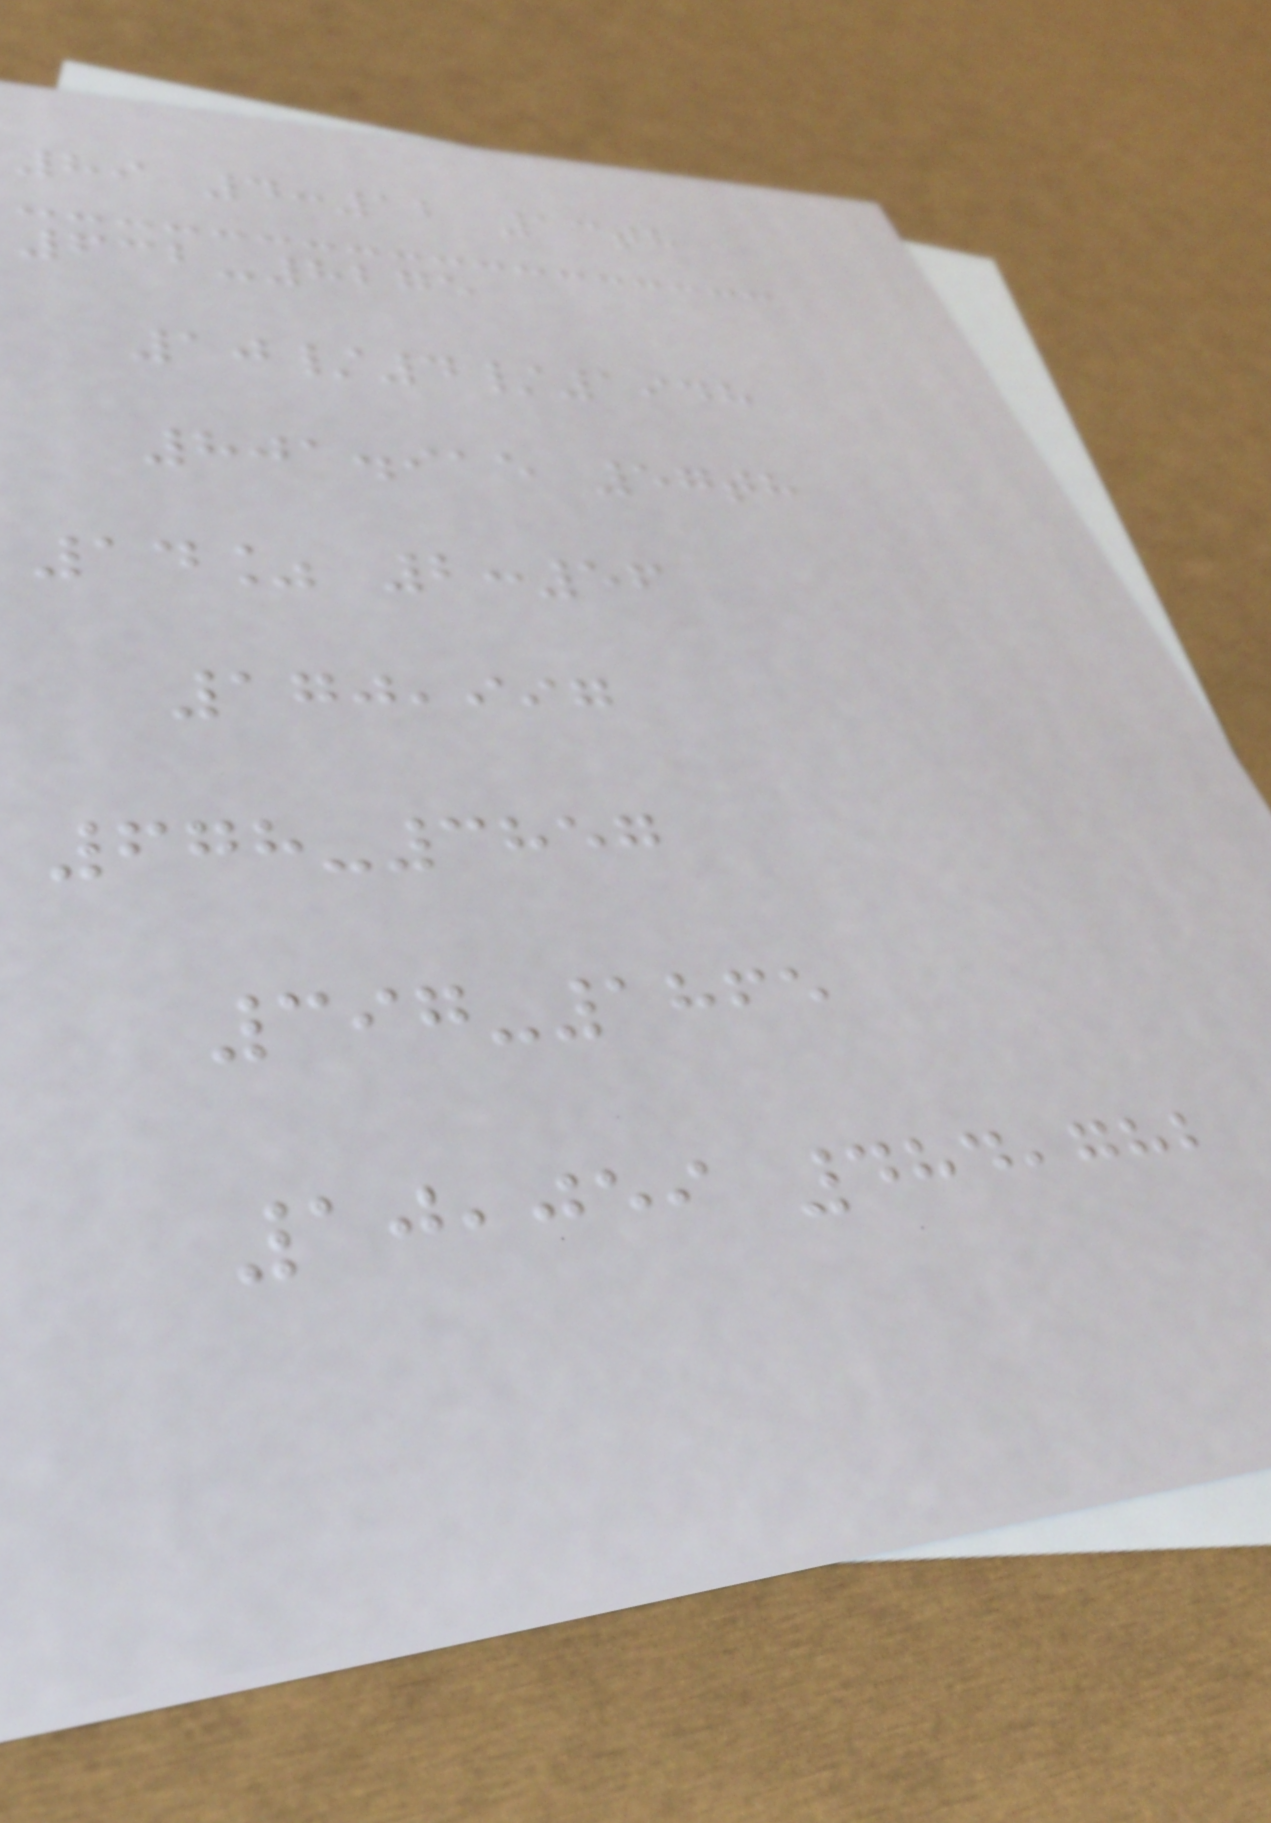89 4:12 13th
632-8275
10/4/1948
801.915 57th
14% 2:56
170,997
678-3857
397-1865
10,059 484,782
